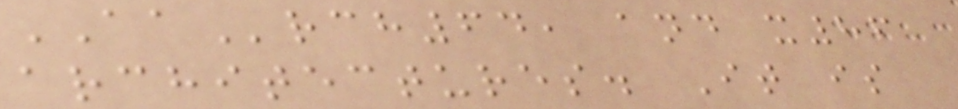AArch64, and x86
architectures. It is
